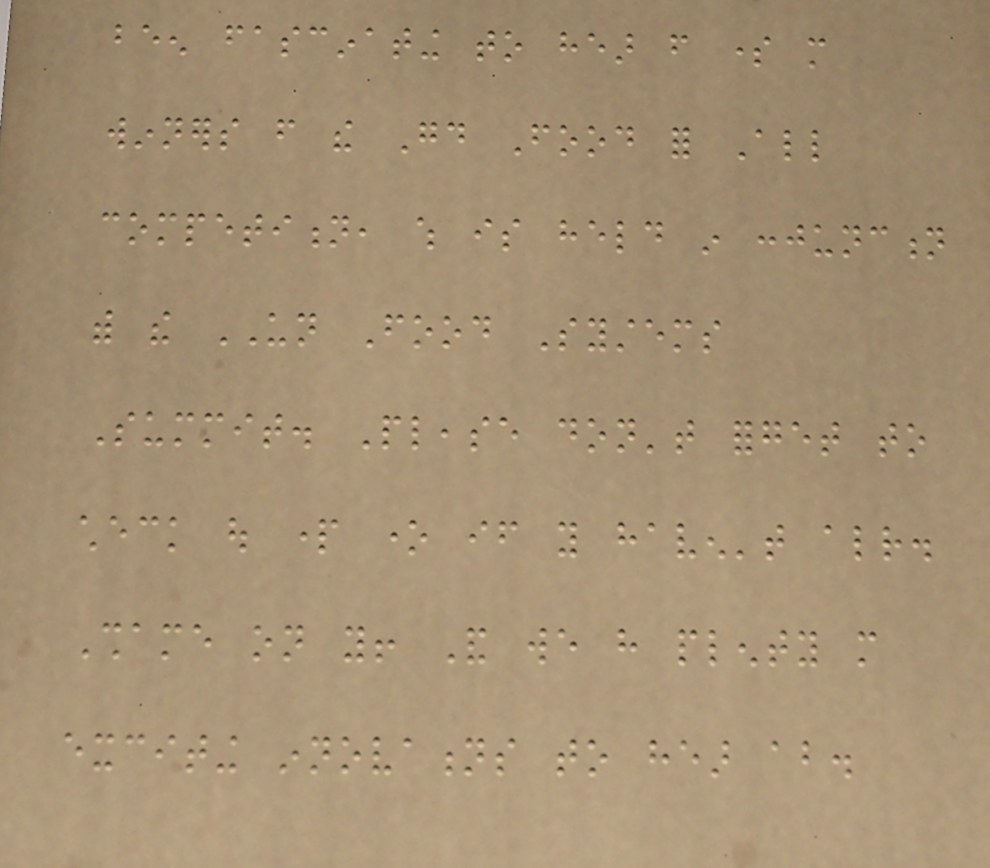been fascinating to hear from some more
winners from the Good Food for All
competition, which is held in conjunction
with the UN Food Systems
Summit. Please don't forget to
check out part one if you haven't already.
Shame on you! And we have plenty more
exciting innovations to hear about.
